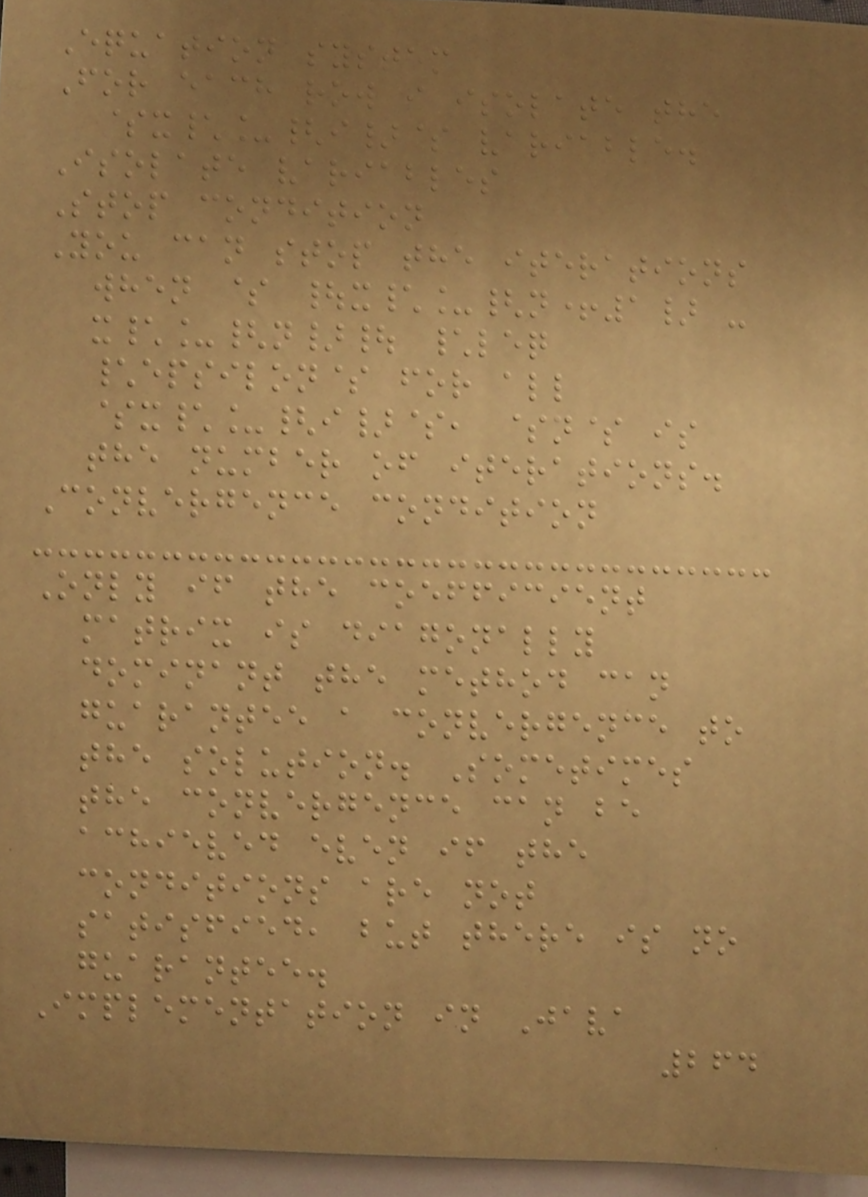Equation system
For each row i isolate the
$x\_{i}$ variable.
Isolate variables
Stop condition
You can stop the iterations
when $ |x\_{n+1} -
x\_{n}| \leq
\epsilon$ for all
$x\_{i}$, $n$ is
the number of iterations.
Convergence condition
Only if the coefficient
matrix is diagonally
dominant the method can
guarantee a convergence to
the solution. Sometimes
the convergence can be
achieved even if the
conditions are not
satisfied, but there is no
guarantee.
Implementation in Java
264
